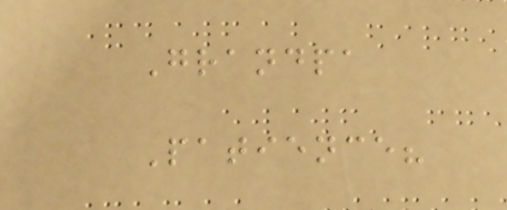Grandpa
Patience?
